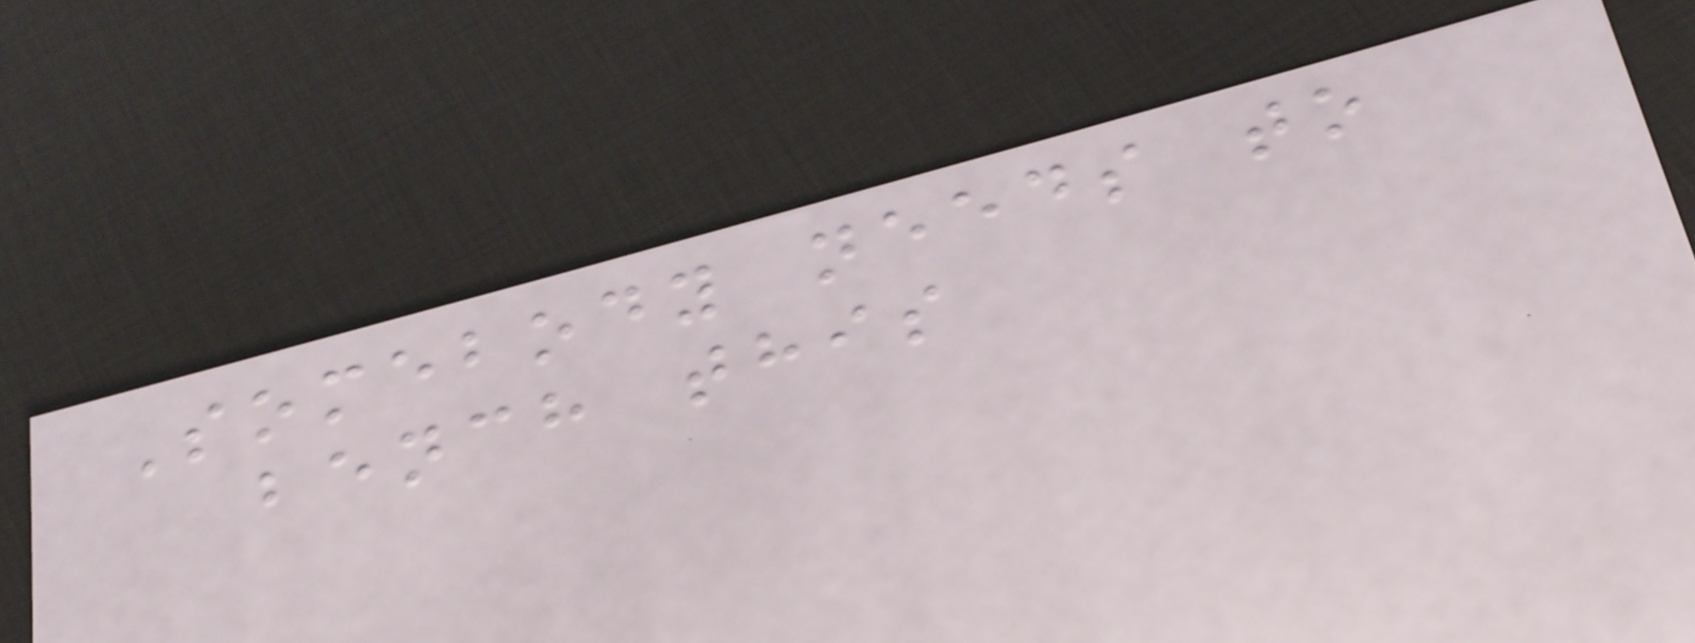Somebody needs to
bench this
